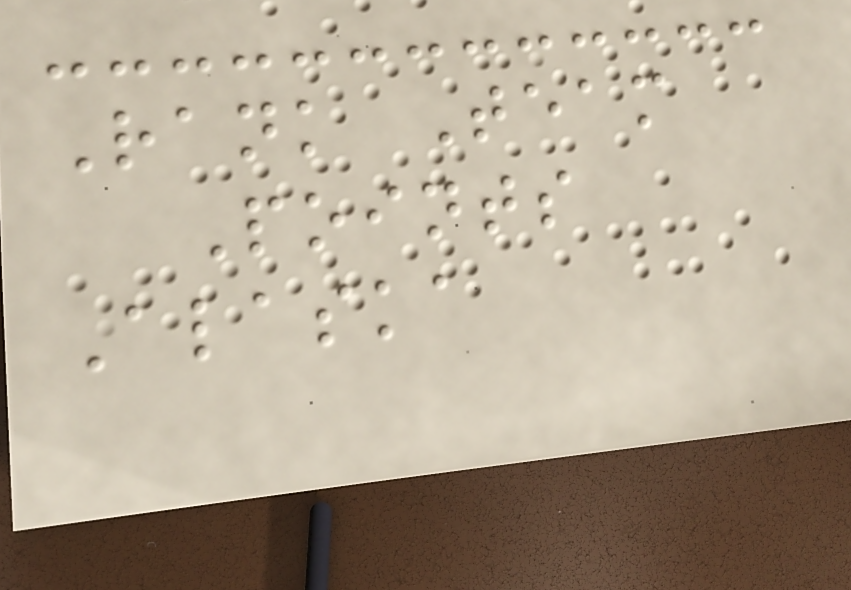Rank Team
Points
Alaska
